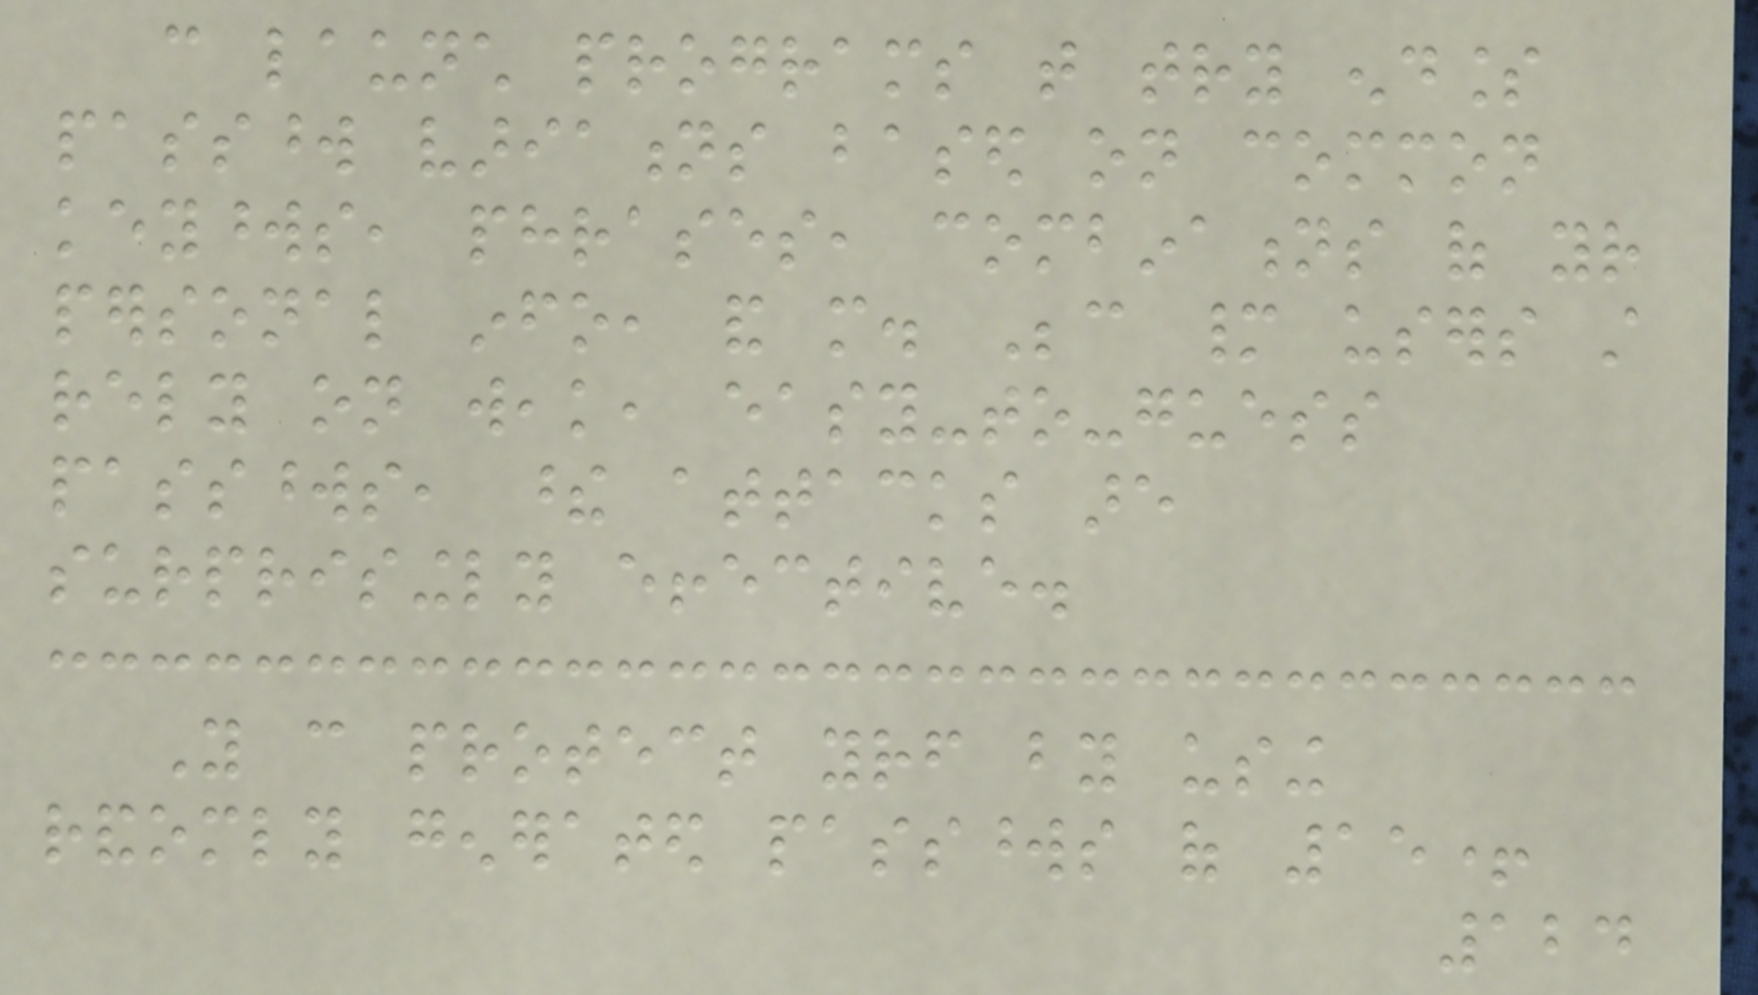can launch programs that try endless
password variations based on common
keywords, phrases, combinations of your
personal info, and more. Because many users still
rely on weak, easy-to-guess
passwords, these attacks are
surprisingly effective.
You can protect yourself by using
randomly generated passwords of 15+
124
